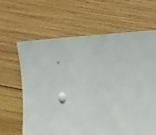a
